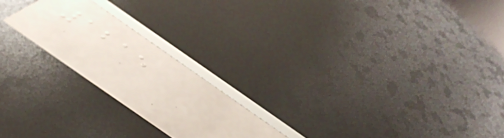1215
